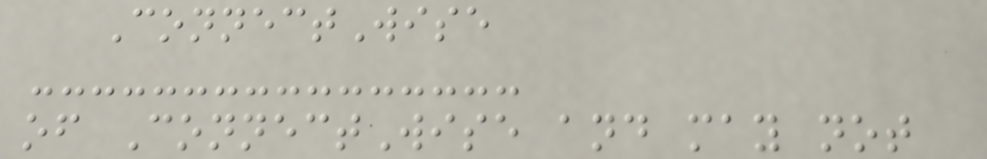ConnectWise
of ConnectWise and may not
